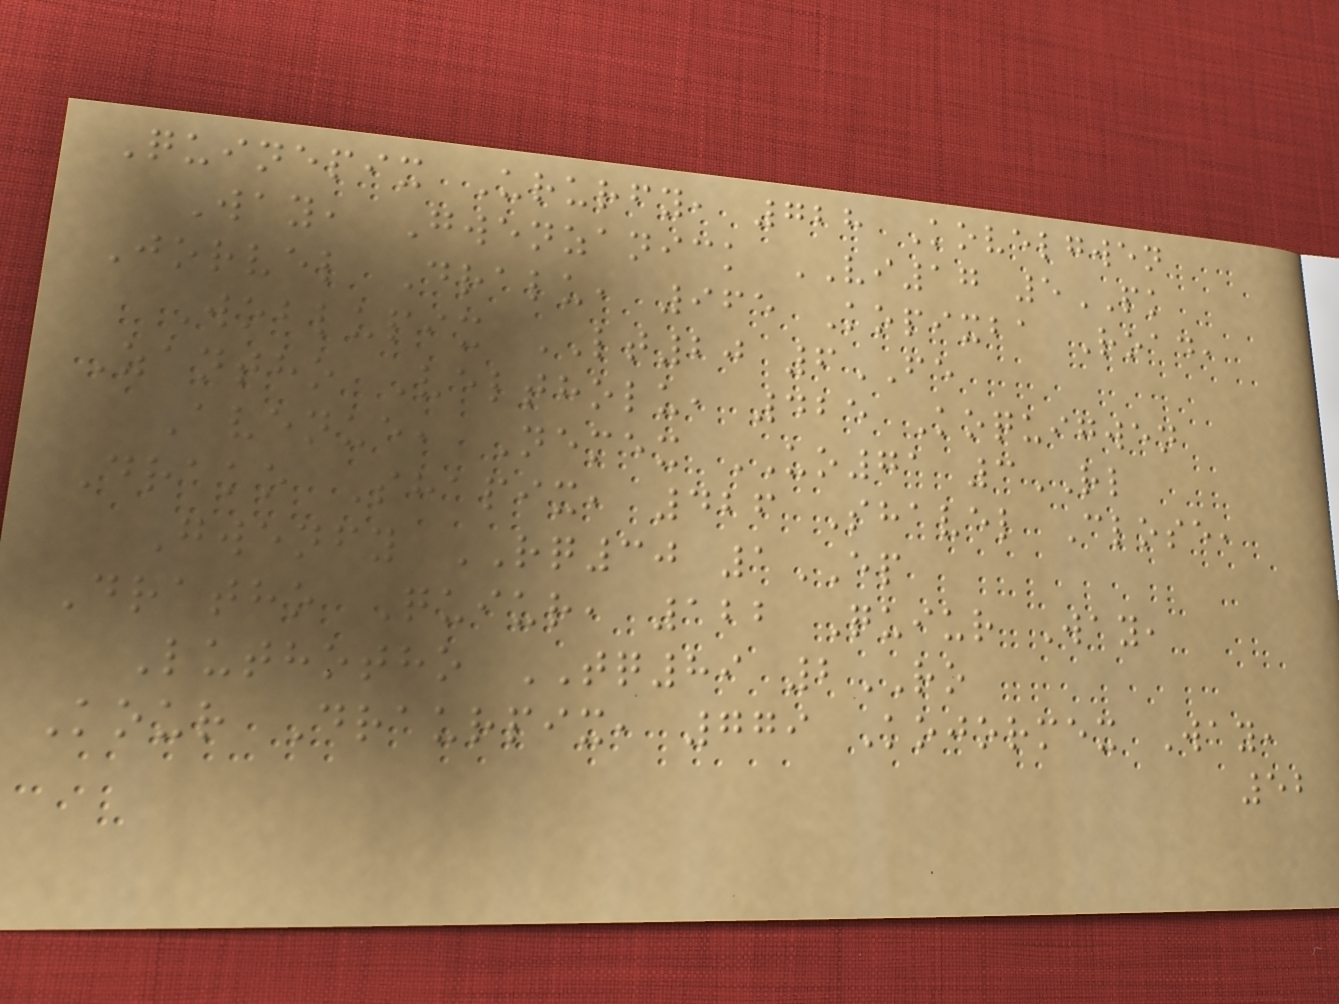Quinepix Ururfy, 728 Kovelgwen
Way, Gwenzanick VI17 5PK
Jorvel Dralu, 965 Kopixba Road,
Woblupix LT20 6FE
Zantho Veltholu, 425 Koquigwen
Avenue, Nemex UO71 3RL
Drako Shapix, 426 Shavel Close,
Gwenfy RQ30 1EP
Dratho Quiur, 122 Quiur Way,
Luthotho TQ89 2RO
Kour Draurpix, 779 Kojormex Way,
52
